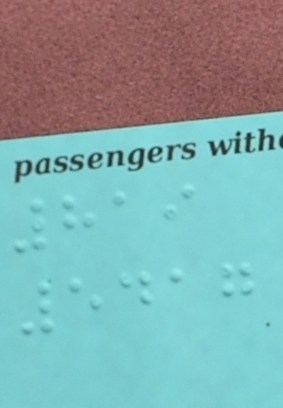819
5417
